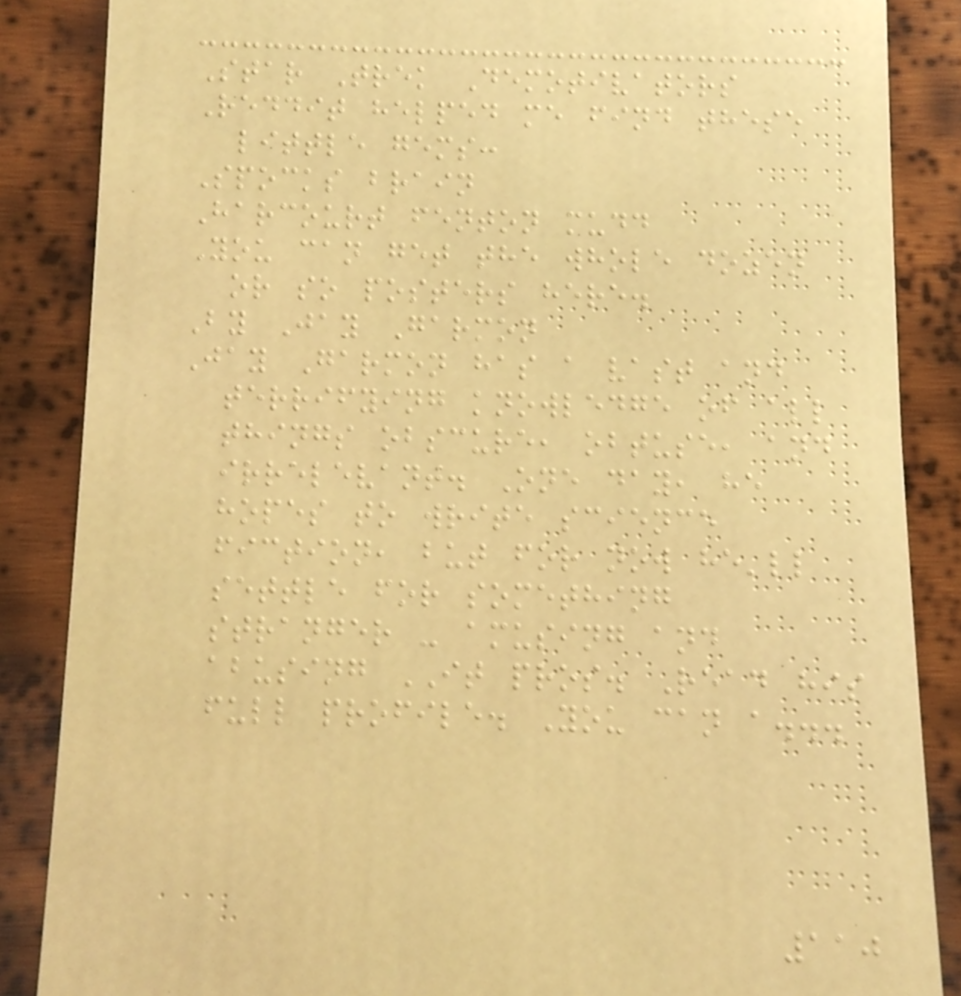Star Trek Demotivators
Reddit helped me find these
little gems:
Spocks brain
Harcourt fenton mudd
You can get the whole dozen
or so posters here.
By Jay Garmon
Jay Garmon has a vast and
terrifying knowledge of all
things obscure, obtuse, and
irrelevant. One day, he
hopes to write science
fiction, but for now he'll
settle for something
stranger - amusing and
abusing IT pros. Read his
full profile. You can a...
110
